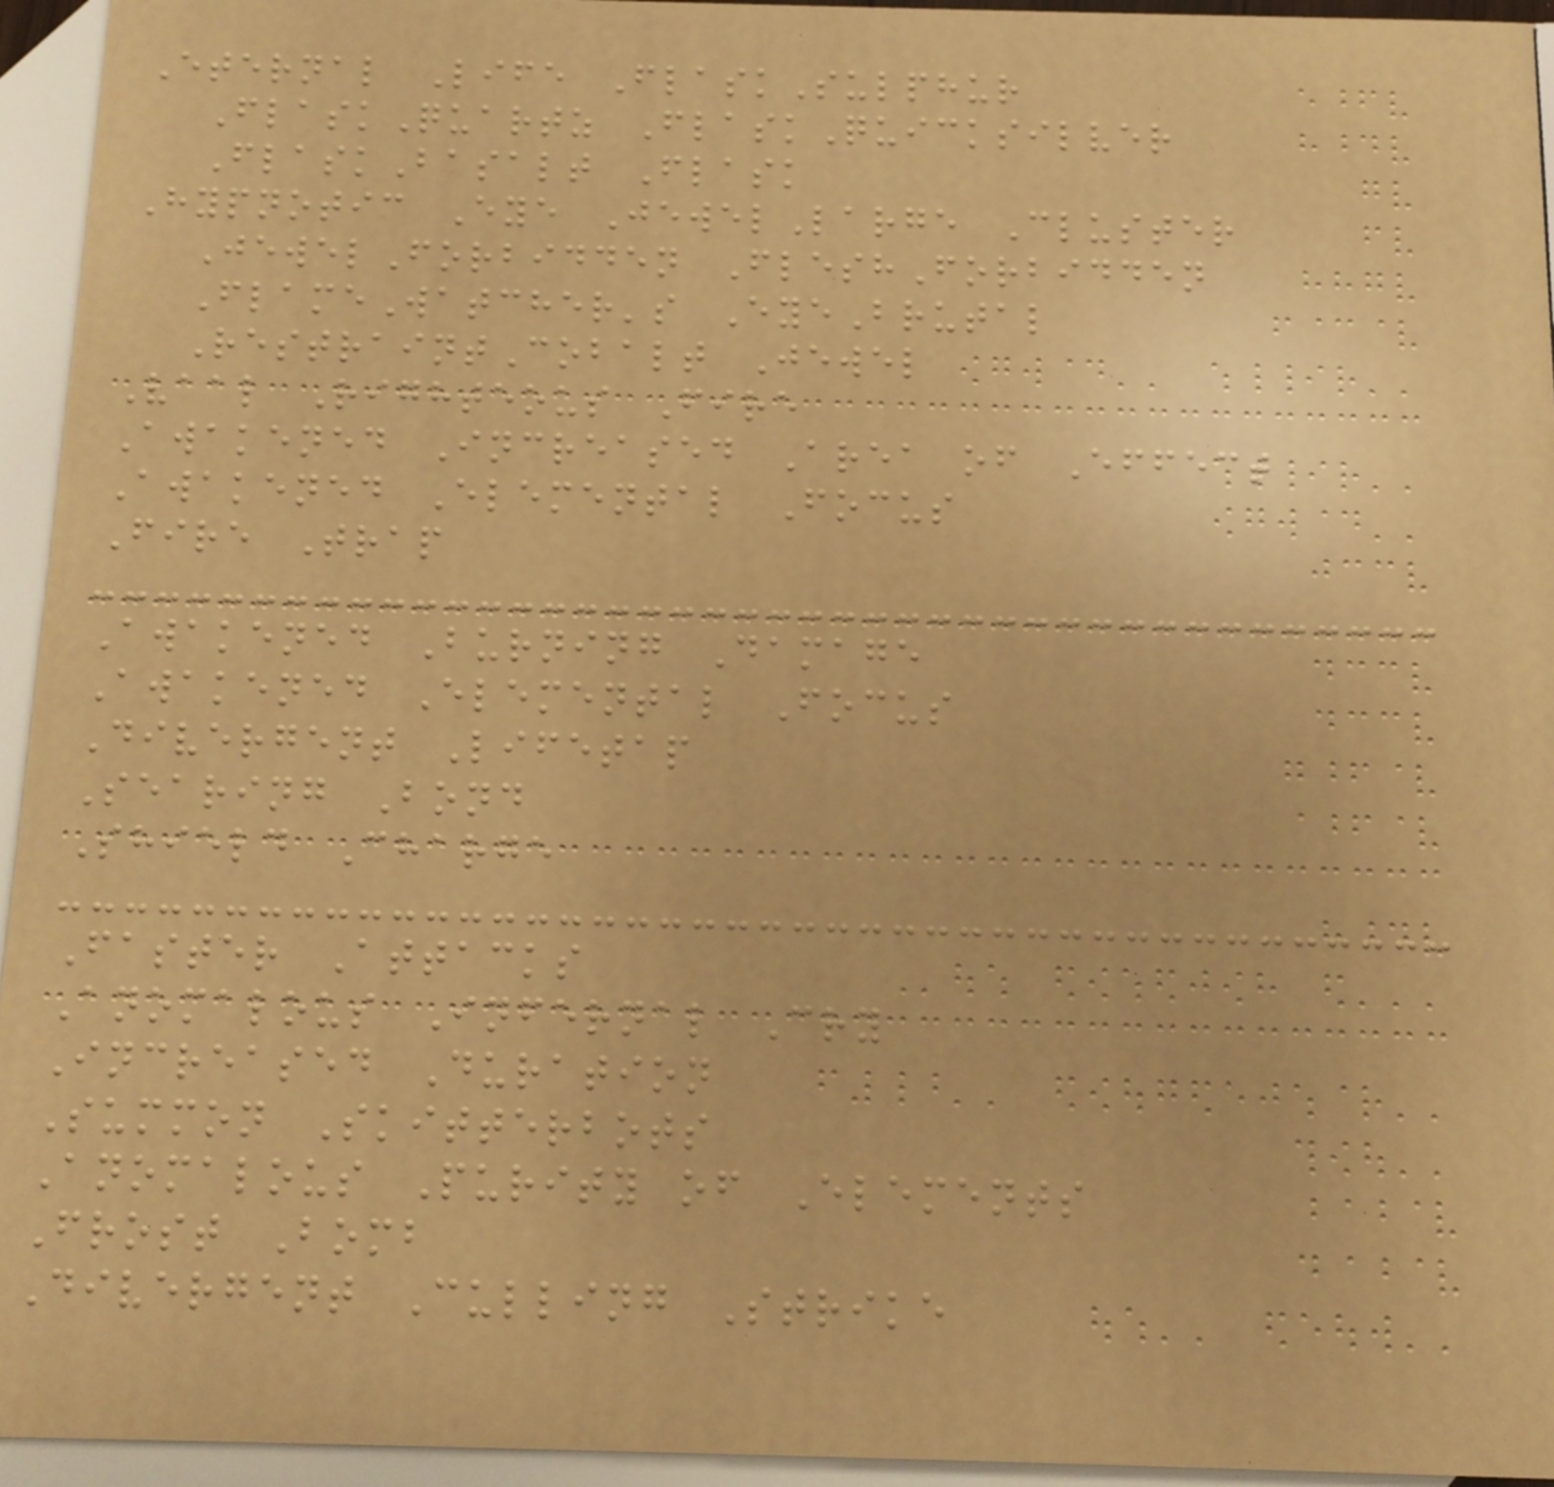Eternal Life FlaskSulphur
FlaskQuartz FlaskQuicksilver
FlaskBasalt Flask
Hypnotic Eye JewelLarge Cluster
JewelForbidden FleshForbidden
FlameWatcher's EyeBrutal
RestraintCobalt Jewel
Vaal Righteous Fire
Awakened Increased Area of Effect
Awakened Elemental Focus
Fire Trap
Awakened Burning Damage
Awakened Elemental Focus
Divergent Lifetap
Searing Bond
Shield Charge
Faster Attacks
Anomalous Infernal Cry
Increased Duration
Summon Skitterbots
Anomalous Purity of Elements
Frost Bomb
Divergent Culling Strike
